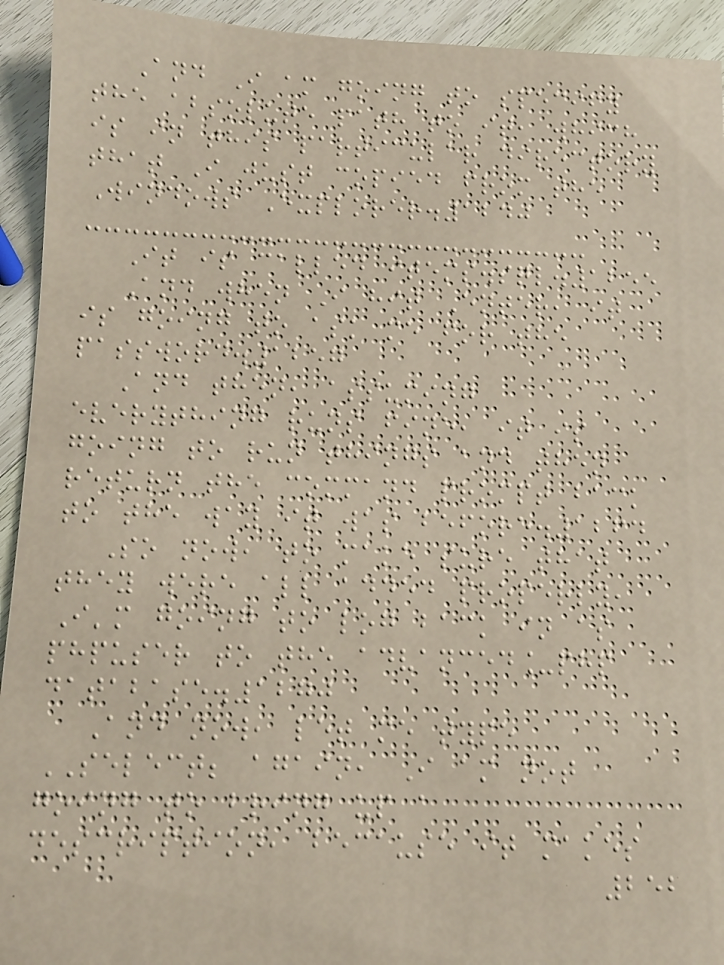And I am going to specify
the absolute path to it, which
is in this particular directory
that I just copied from the
Windows Explorer.1240
It is called items.sql.1255
And when I hit Enter, it
is going to ask me for the
password.1257
And then, assuming
everything runs fine, it is
going to run things and then
return the command prompt back
to the way it was before.1264
So now, to make sure that
they were all added properly,
I'm going to log back in as
phpuser to the advanced_php
database.1270
And now, let me type
SELECT; again, I am not
going to bring up a
description, because it makes
252
